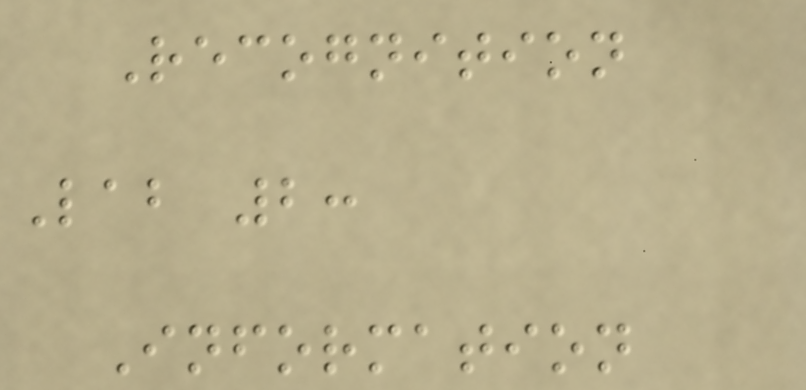Recognition
Lab 2:
Information
